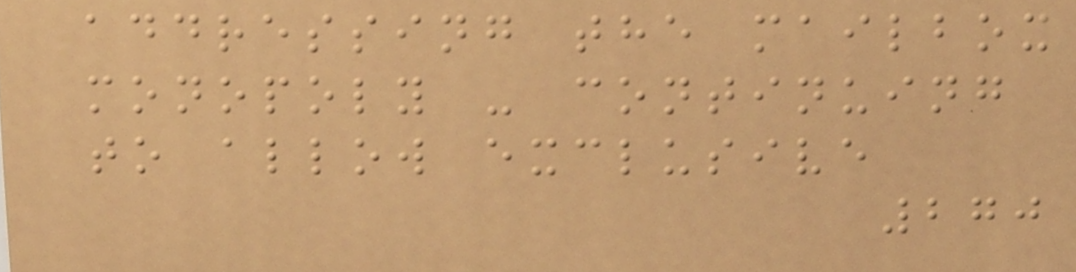addressing the mailbox
monopoly - continuing
to allow exclusive
270
